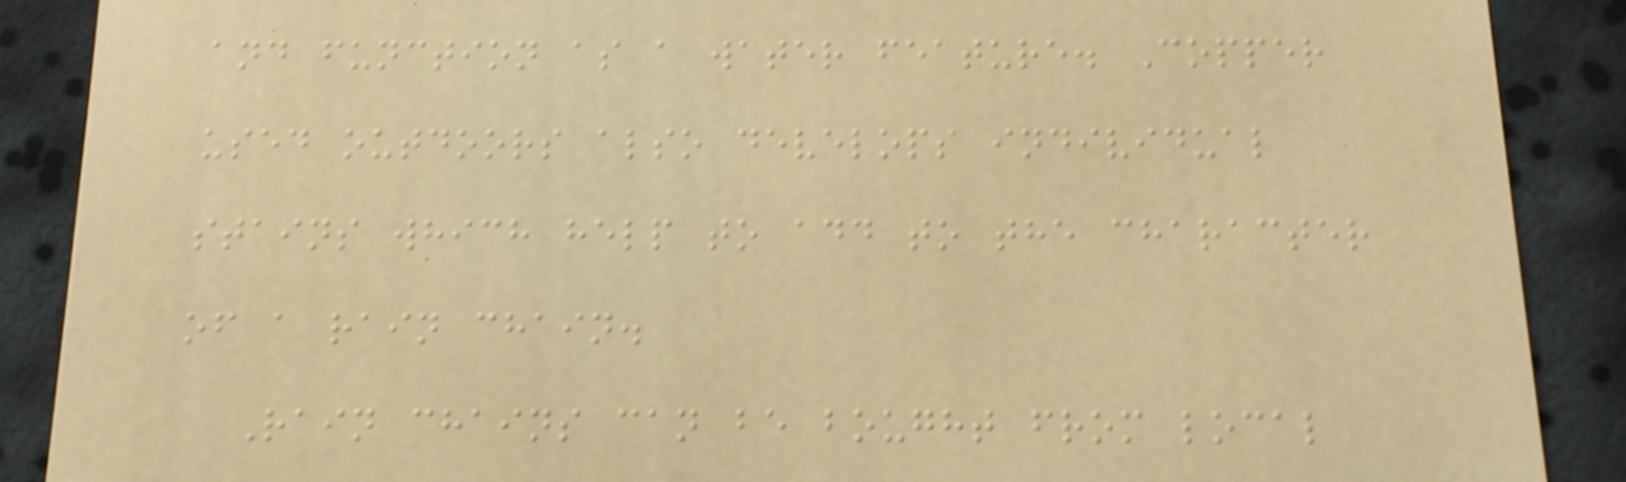and function as a water feature. Copper
used outdoors also develops individual
stains which help to add to the character
of a rain chain.
Rain chains can be bought from local
